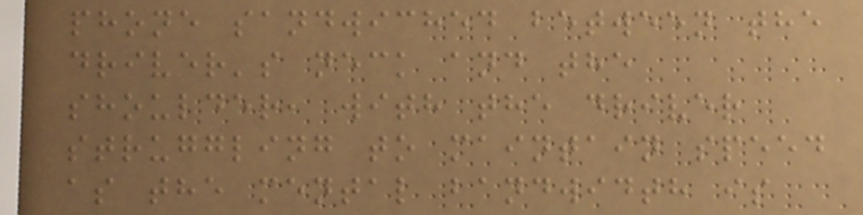phone sandwiched between the
driver's neck and the
shoulder, with the driver
struggling to maintain speed
as the mental bandwidth is
